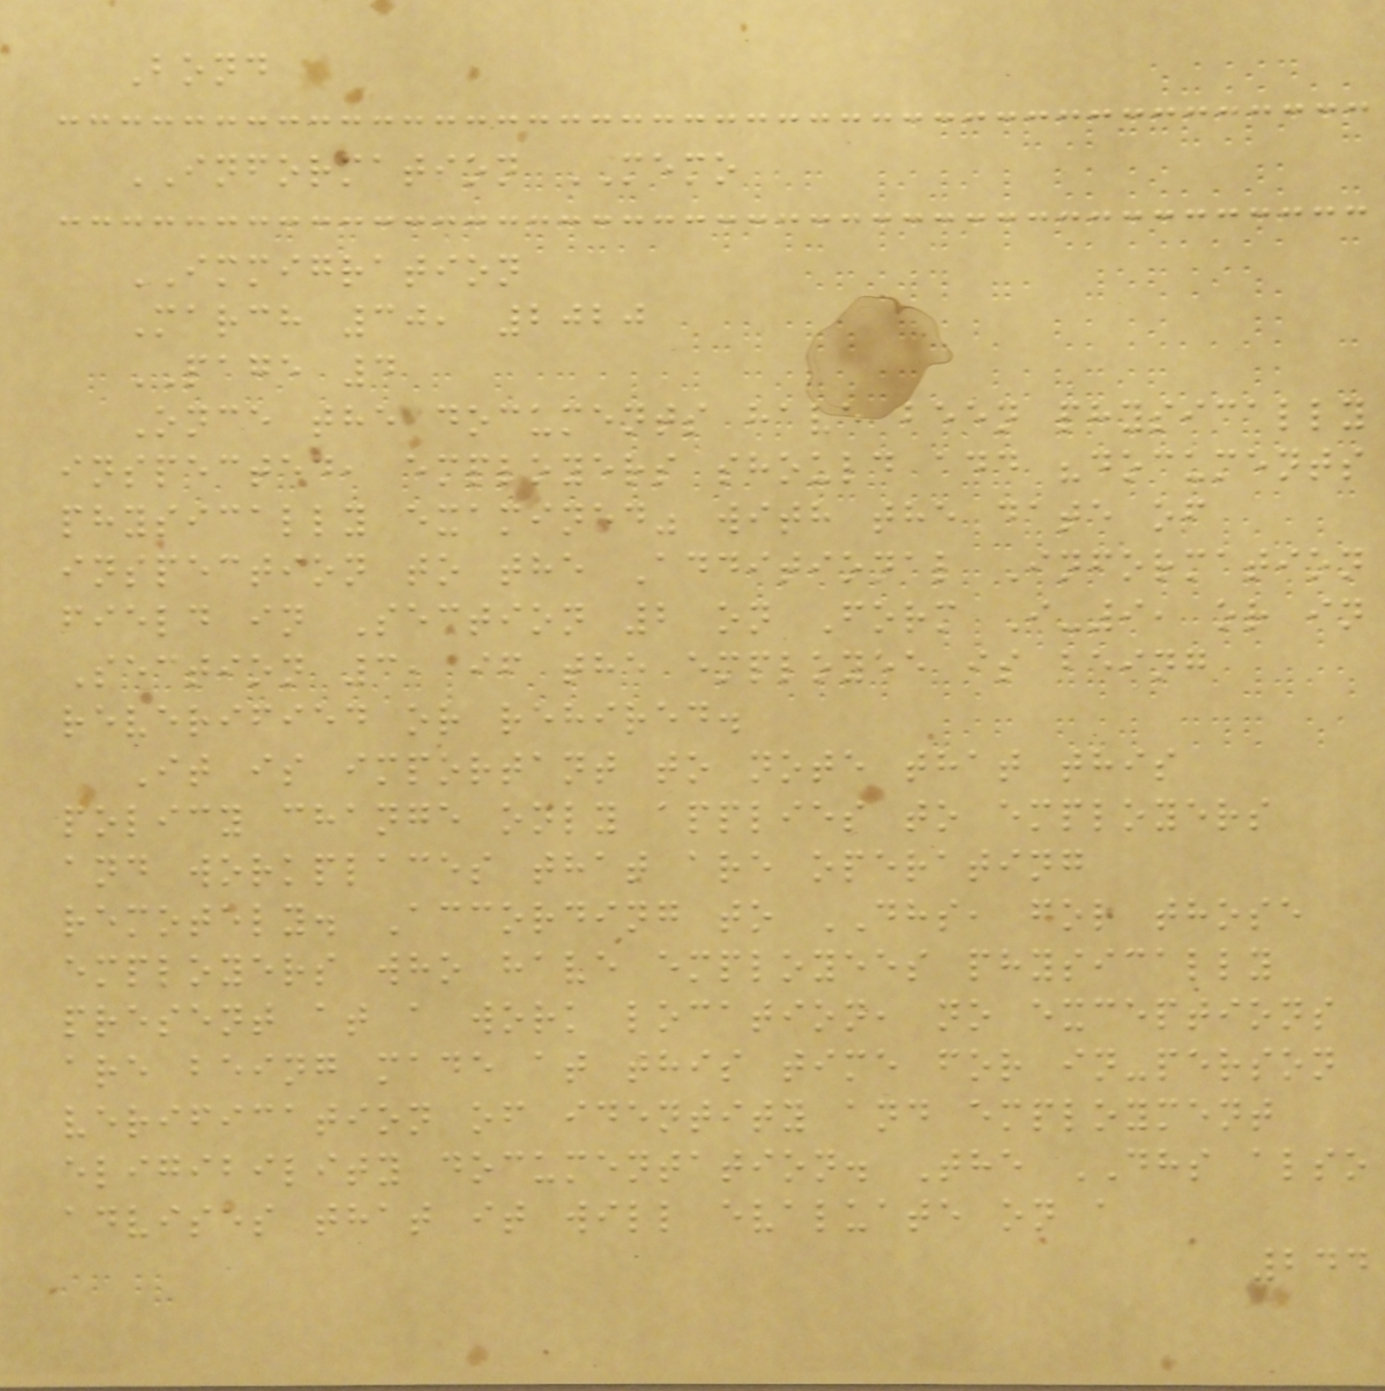Bond
INFORMATION MEMO
IMMIGRATION
March 30, 2020
PAGE 4
Once the documents have been physically
inspected, employers should add "documents
physically examined" with the date of
inspection to the Additional Information
field in Section 2 on Form I-9, or in
Section 3, if the employee is being
reverified or rehired.
It is important to note that this
policy change only applies to employers
and workplaces that are operating
remotely. According to DHS, for those
employers who have employees physically
present at a work location, no exceptions
are being made at this time for in-person
verification of identity and employment
eligibility documentation. The DHS also
advises that it will evaluate on a
244
